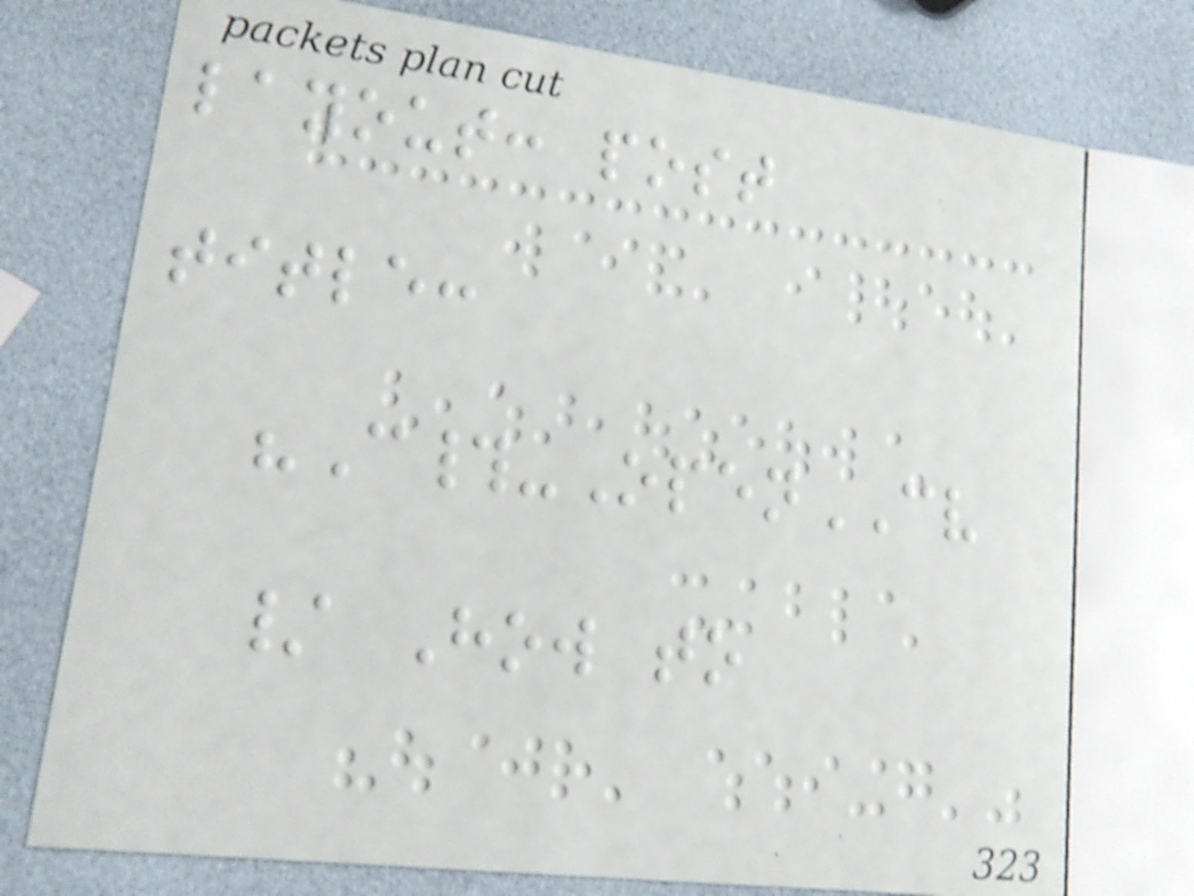layout: post
title:
"C#-OpenCV
/ How to
